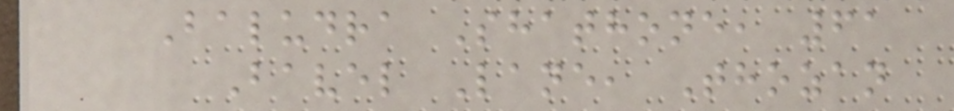Baludra Shathone, 61
Bavel Lane, Thozan
